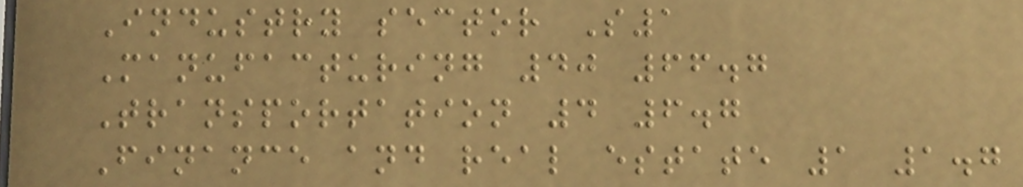Industry sector S1
Manufacturing 40 66.7
Transportation 4 6.7
Finance and real estate 1 1.7
